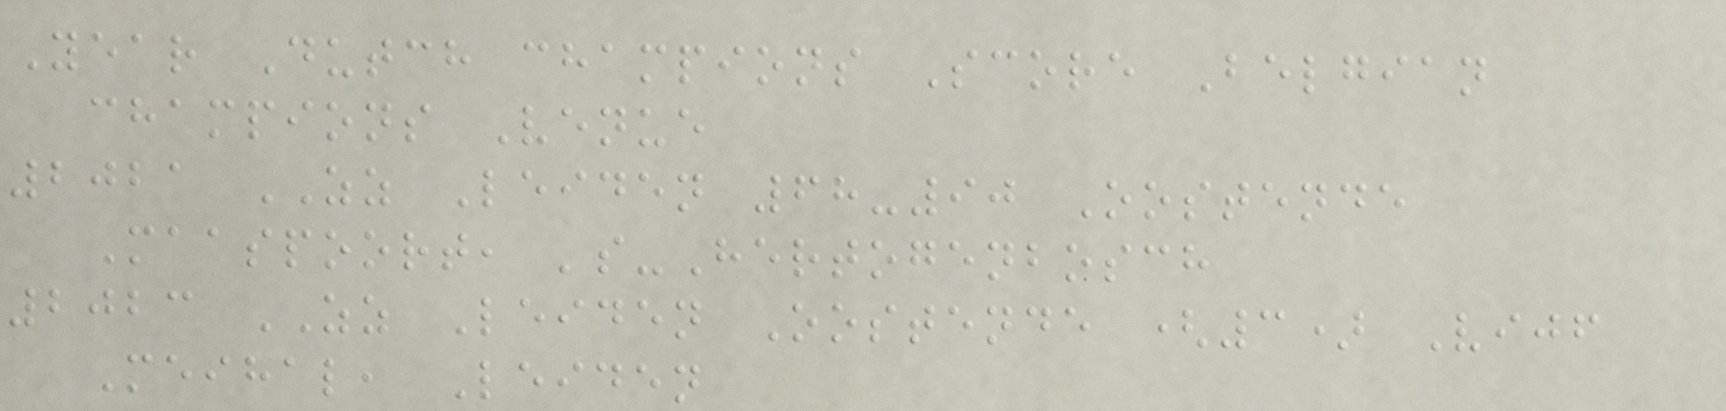Year Dutch champions Score Belgian
champions Venue
2021 ZZ Leiden 68-90 Oostende
Maaspoort, 's-Hertogenbosch
2023 ZZ Leiden Oostende (3) Vijf
Meihal, Leiden
